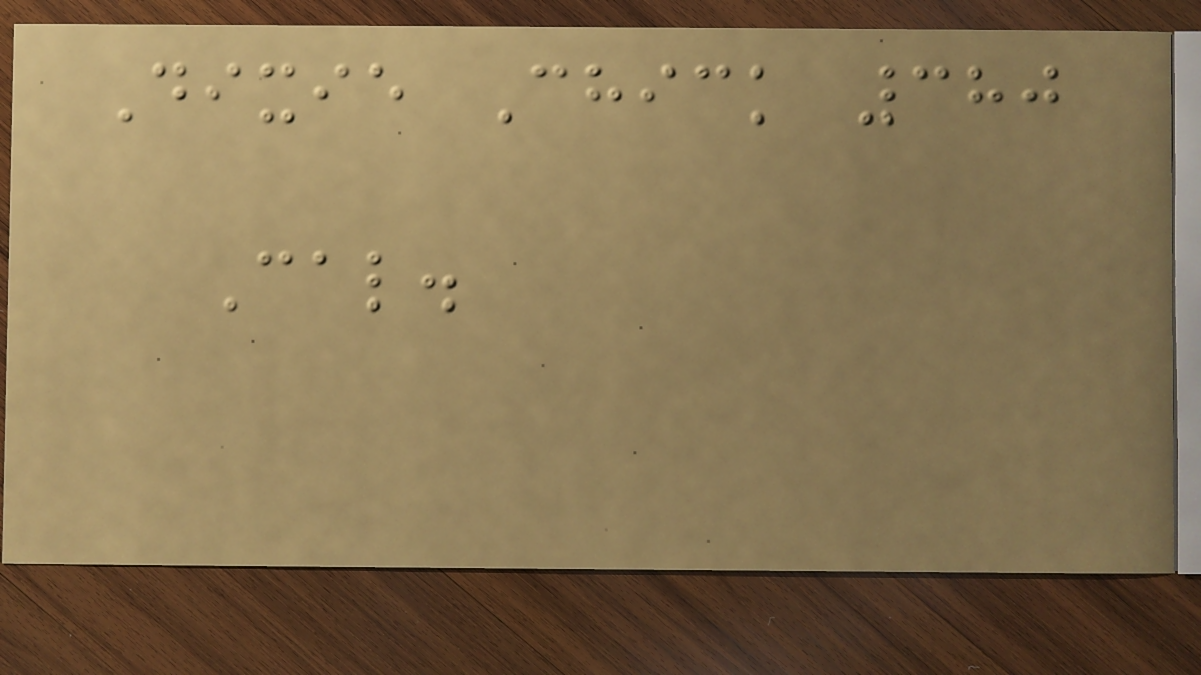Dixie Chick 380
Cal.
